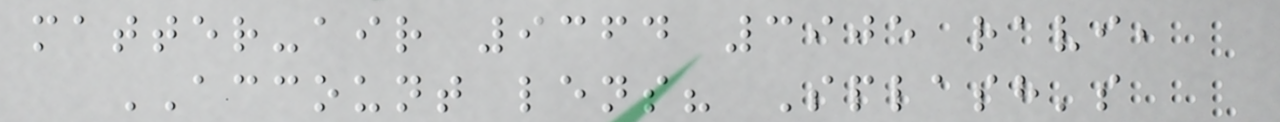matter-air 9364 3905 ravi,
ACCOUNT lens? Splash's
